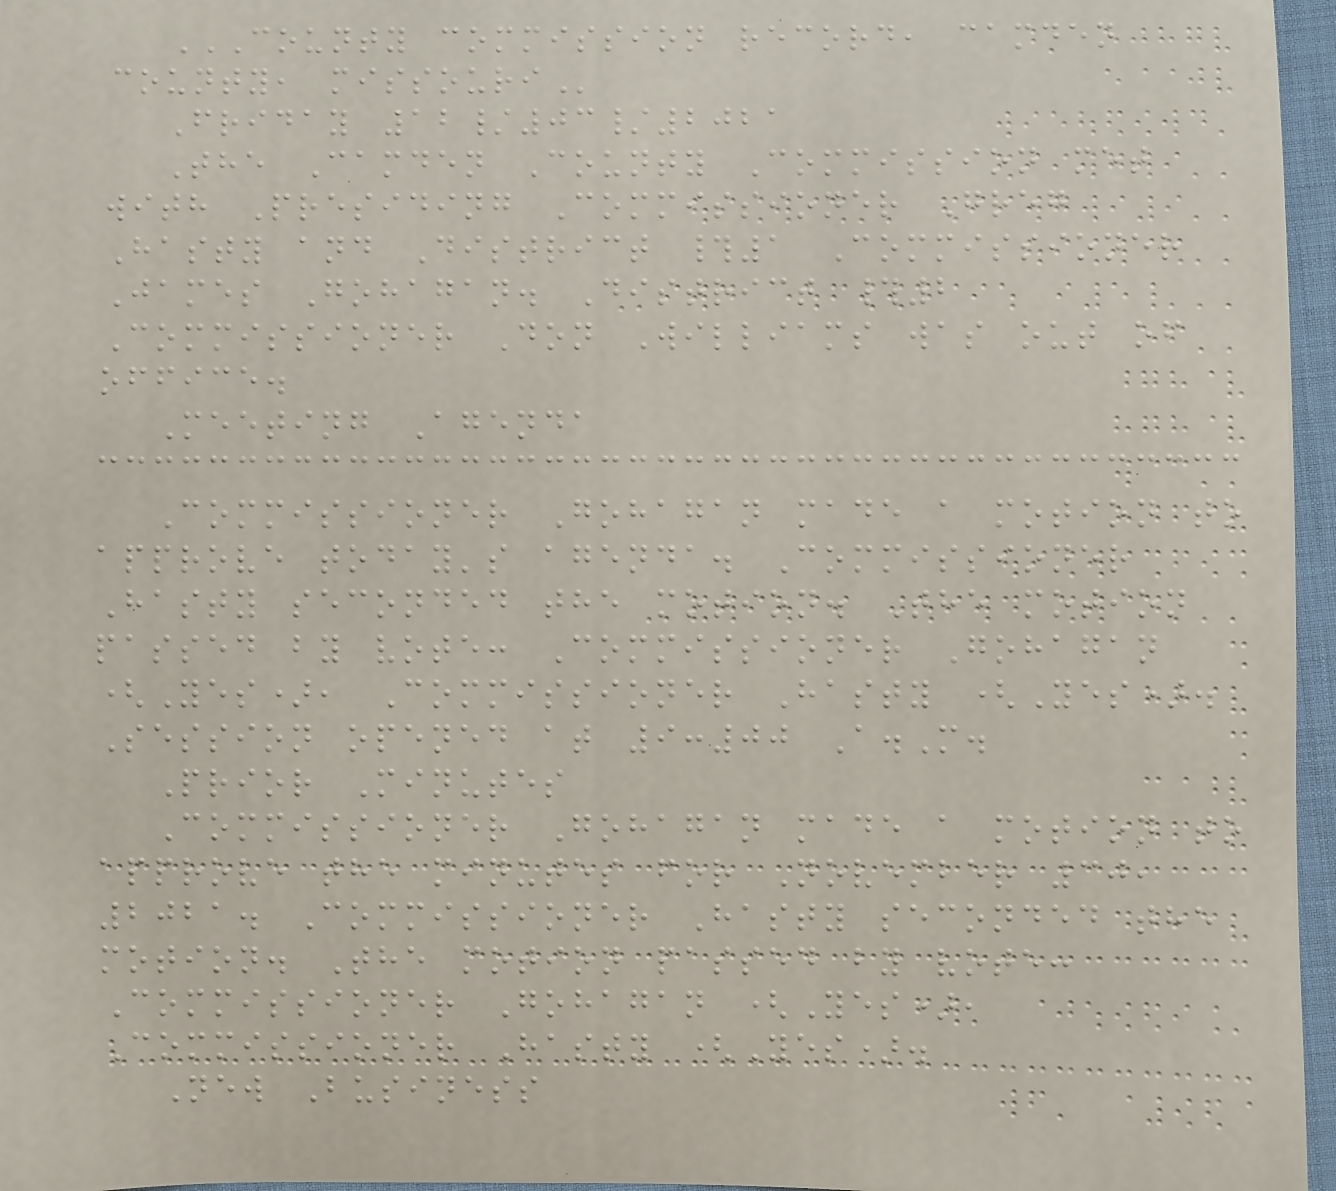COUNTY COMMISSION RECORD, CAMDEN
COUNTY, MISSOURI
Friday 12/03/2021
The Camden County Commission met
with Presiding Commissioner Greg
Hasty and District #1 Commissioner
James Gohagan. District #2
Commissioner Don Williams was out of
office.
Meeting Agenda
Commissioner Gohagan made a motion to
approve today's agenda. Commissioner
Hasty seconded the motion. The motion
passed by vote: Commissioner Gohagan
(Yes), Commissioner Hasty (Yes).
Session opened at 9:00 A.M.
Prior Minutes
Commissioner Gohagan made a motion to
approve the minutes for November 30,
2021. Commissioner Hasty seconded the
motion. The motion passed by vote:
Commissioner Gohagan (Yes),
Commissioner Hasty (Yes).
New Business
